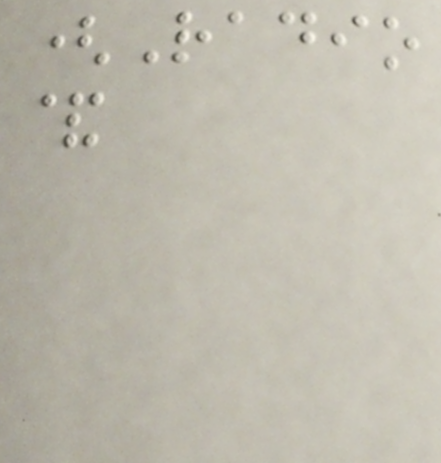(Radio
&
